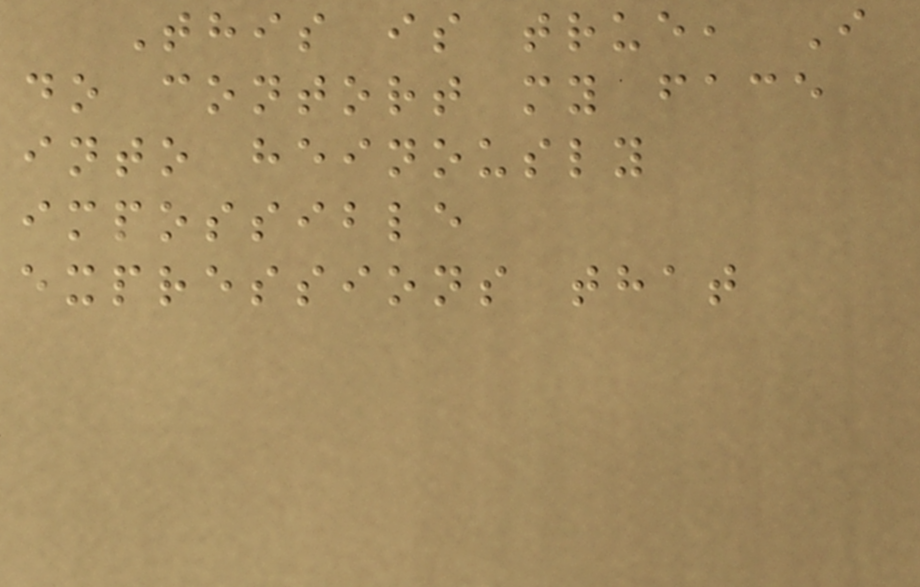This is true, I
do contort my face
into heinously
impossible
expressions that
